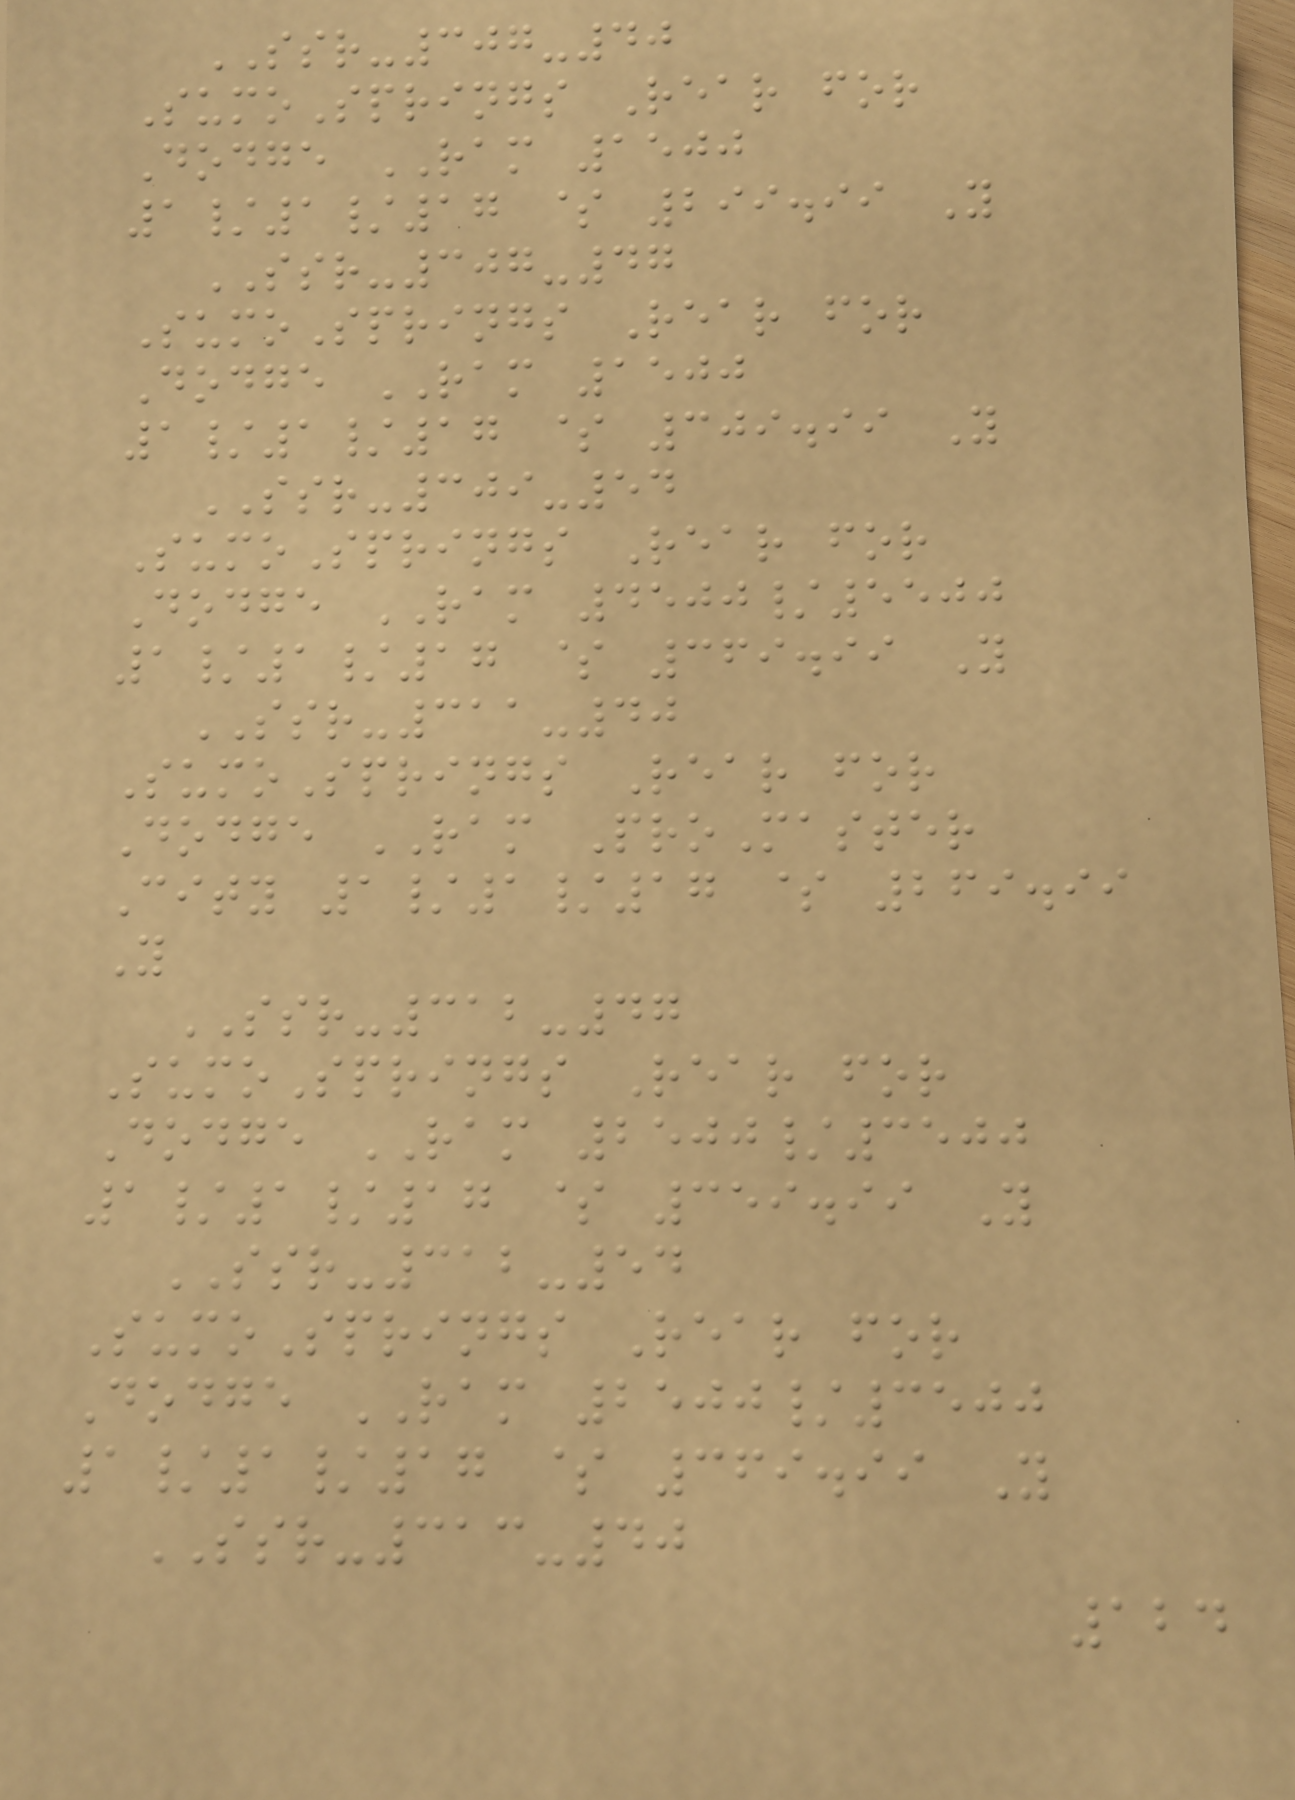SSR-307-40
SumoSprings Rear for
Dodge RAM 1500
1/1/17 $ 299.99 Y
SSR-307-47
SumoSprings Rear for
Dodge RAM 1500
1/1/17 $ 309.99 Y
SSR-309-54
SumoSprings Rear for
Dodge RAM 4500/5500
1/1/17 $ 369.99 Y
SSR-311-40
SumoSprings Rear for
Dodge RAM ProMaster
City 1/1/17 $ 269.99
Y
SSR-312-47
SumoSprings Rear for
Dodge RAM 2500/3500
1/1/17 $ 359.99 Y
SSR-312-54
SumoSprings Rear for
Dodge RAM 2500/3500
1/1/17 $ 369.99 Y
SSR-313-40
124
